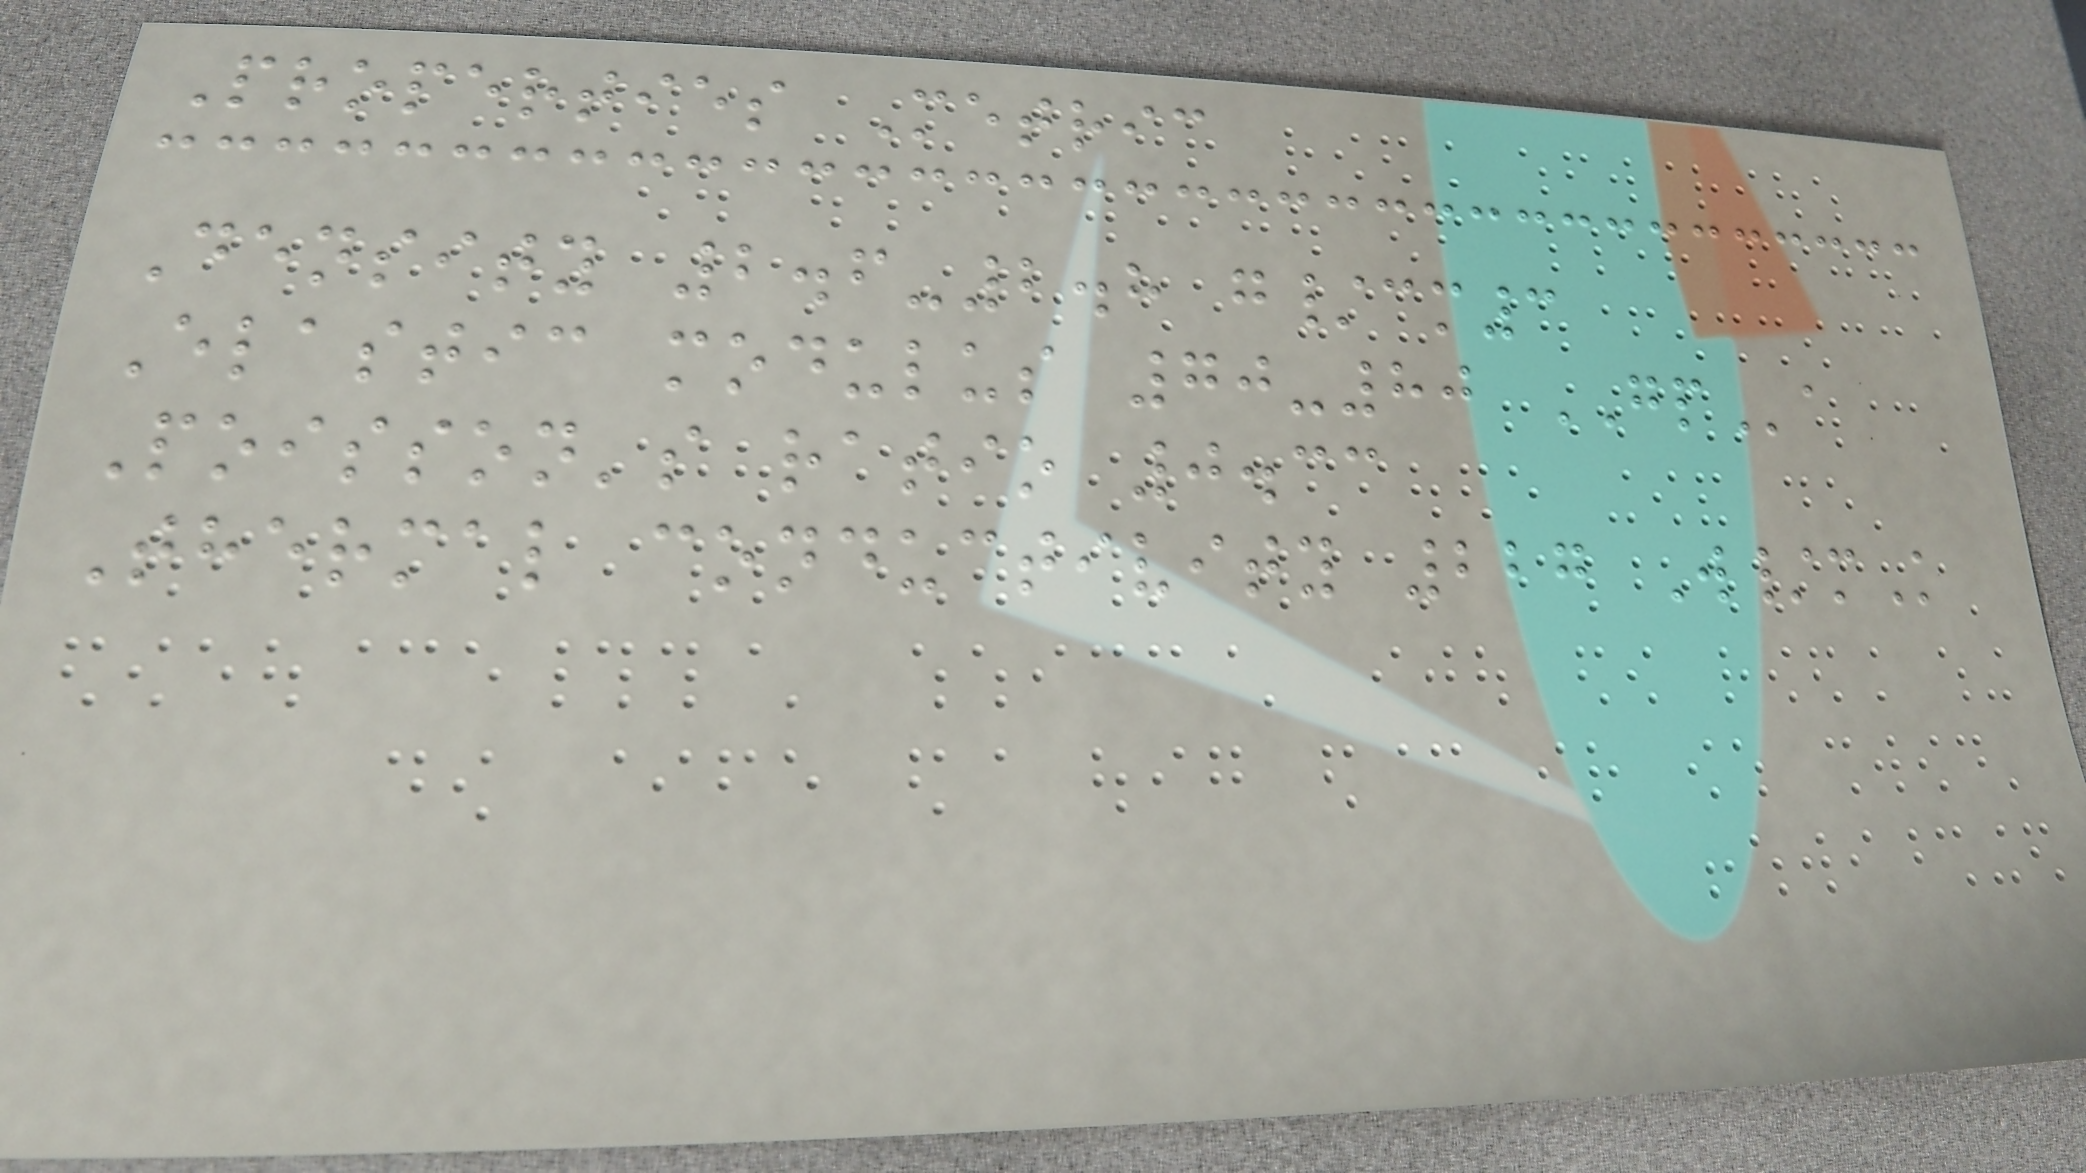Properties Metric
Density 2.6-2.8 g/cm3
Elastic modulus 70-80 GPa
Poisson's ratio 0.33
Thermal conductivity 227 W/mK
